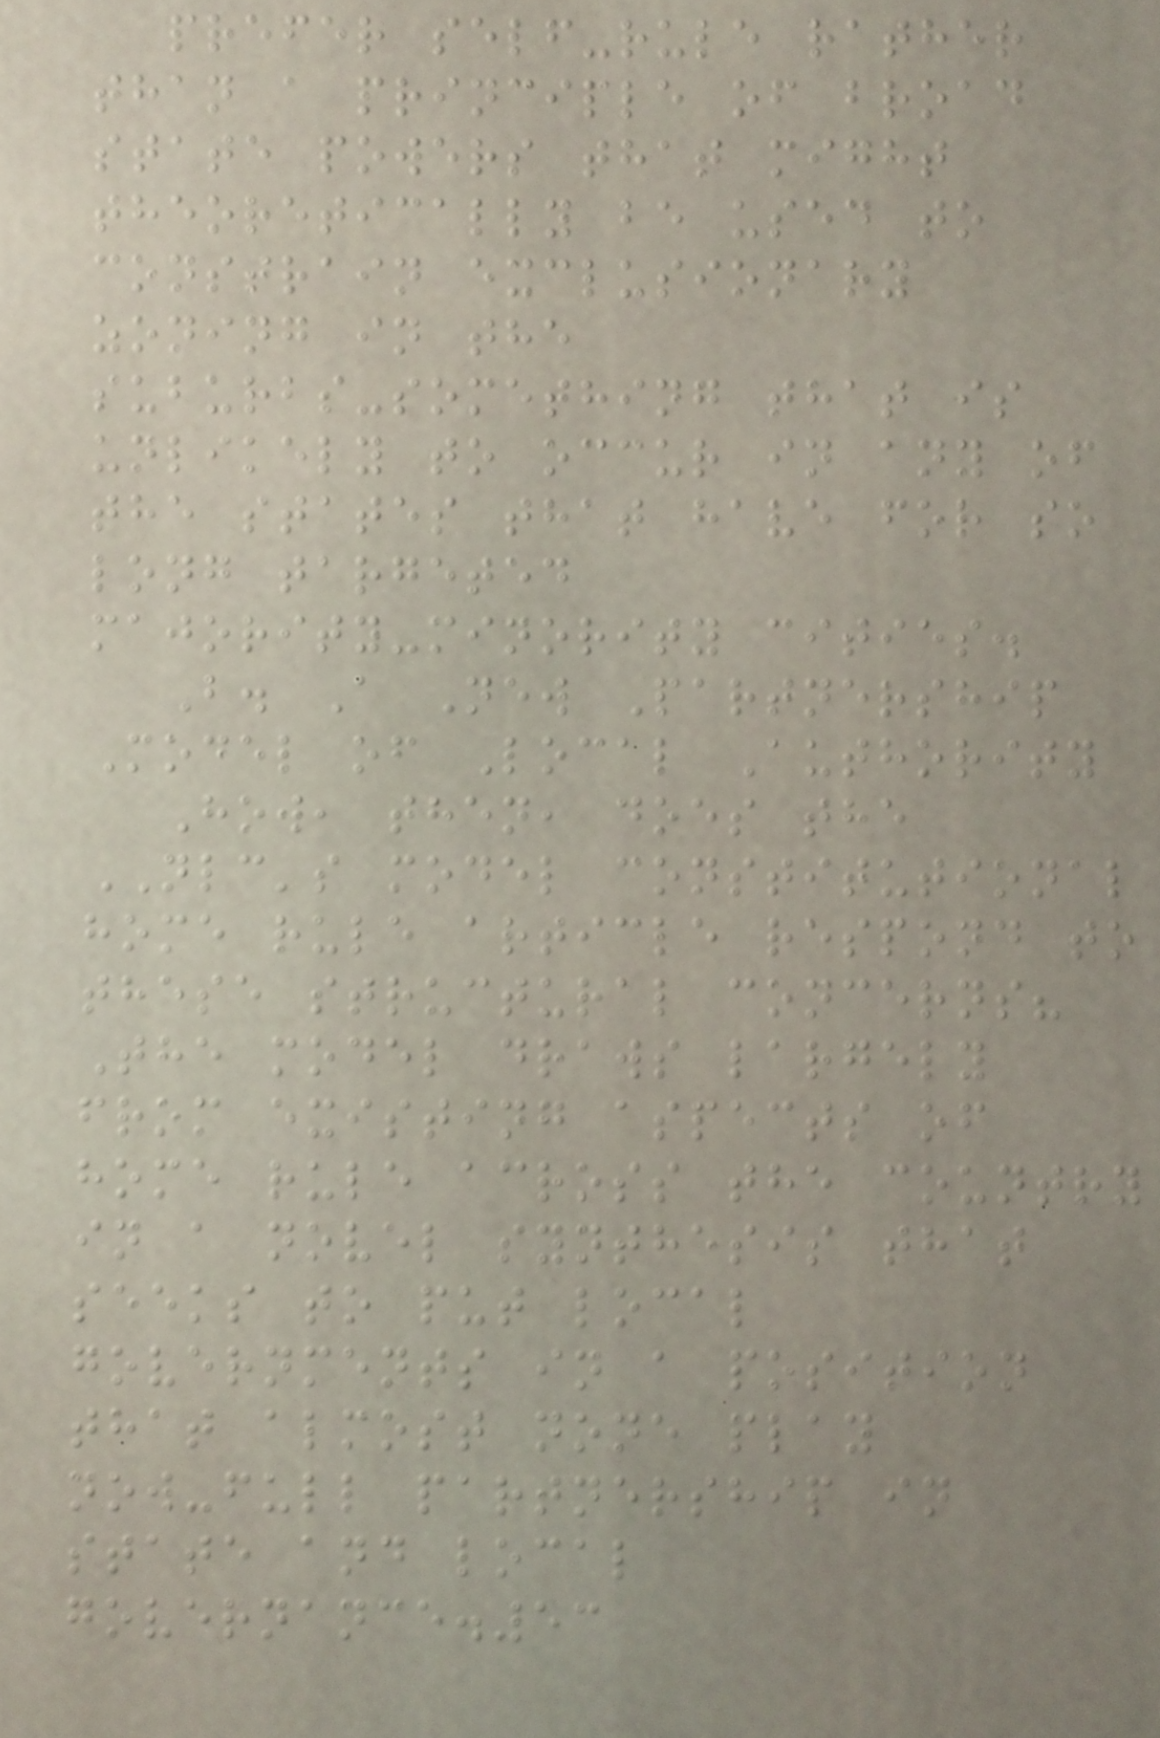prefer self-rule rather
than a principle of broad
state powers that might
theoretically be used to
constrain exclusionary
zoning in the
suburbs-something that is
unlikely to occur in any of
the states that have for so
long targeted
majority-minority cities.
B. A New Partnership
Model of Local Authority
How, then, does the
NLC's model constitutional
home rule article respond to
these structural concerns?
The model draws largely
from existing aspects of
home rule across the country
in a novel synthesis that
seeks to put local
governments in a position
that almost none play
now-full partnership in
state and local
governance.53
